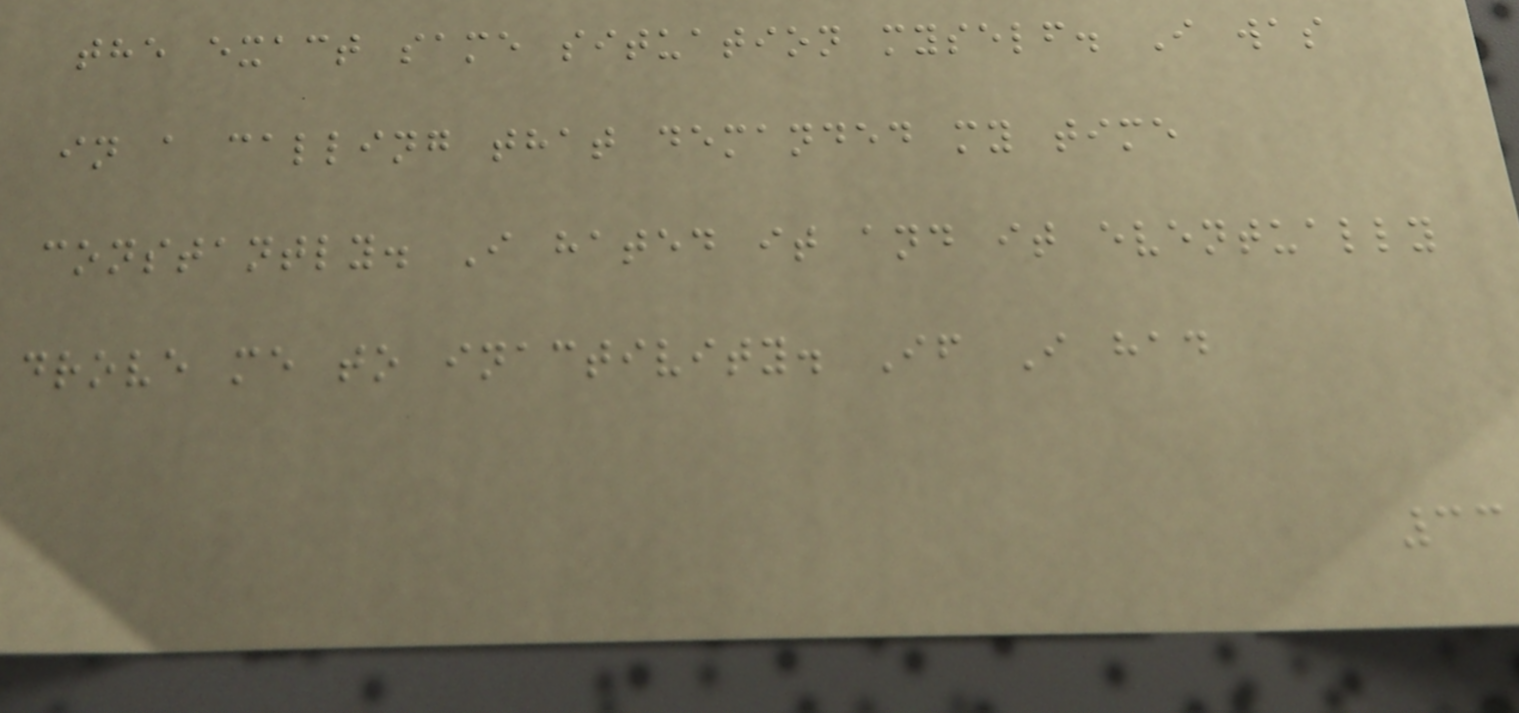the exact same situation myself. I was
in a calling that demanded my time
constantly. I hated it and it eventually
drove me to inactivity. If I had
33
